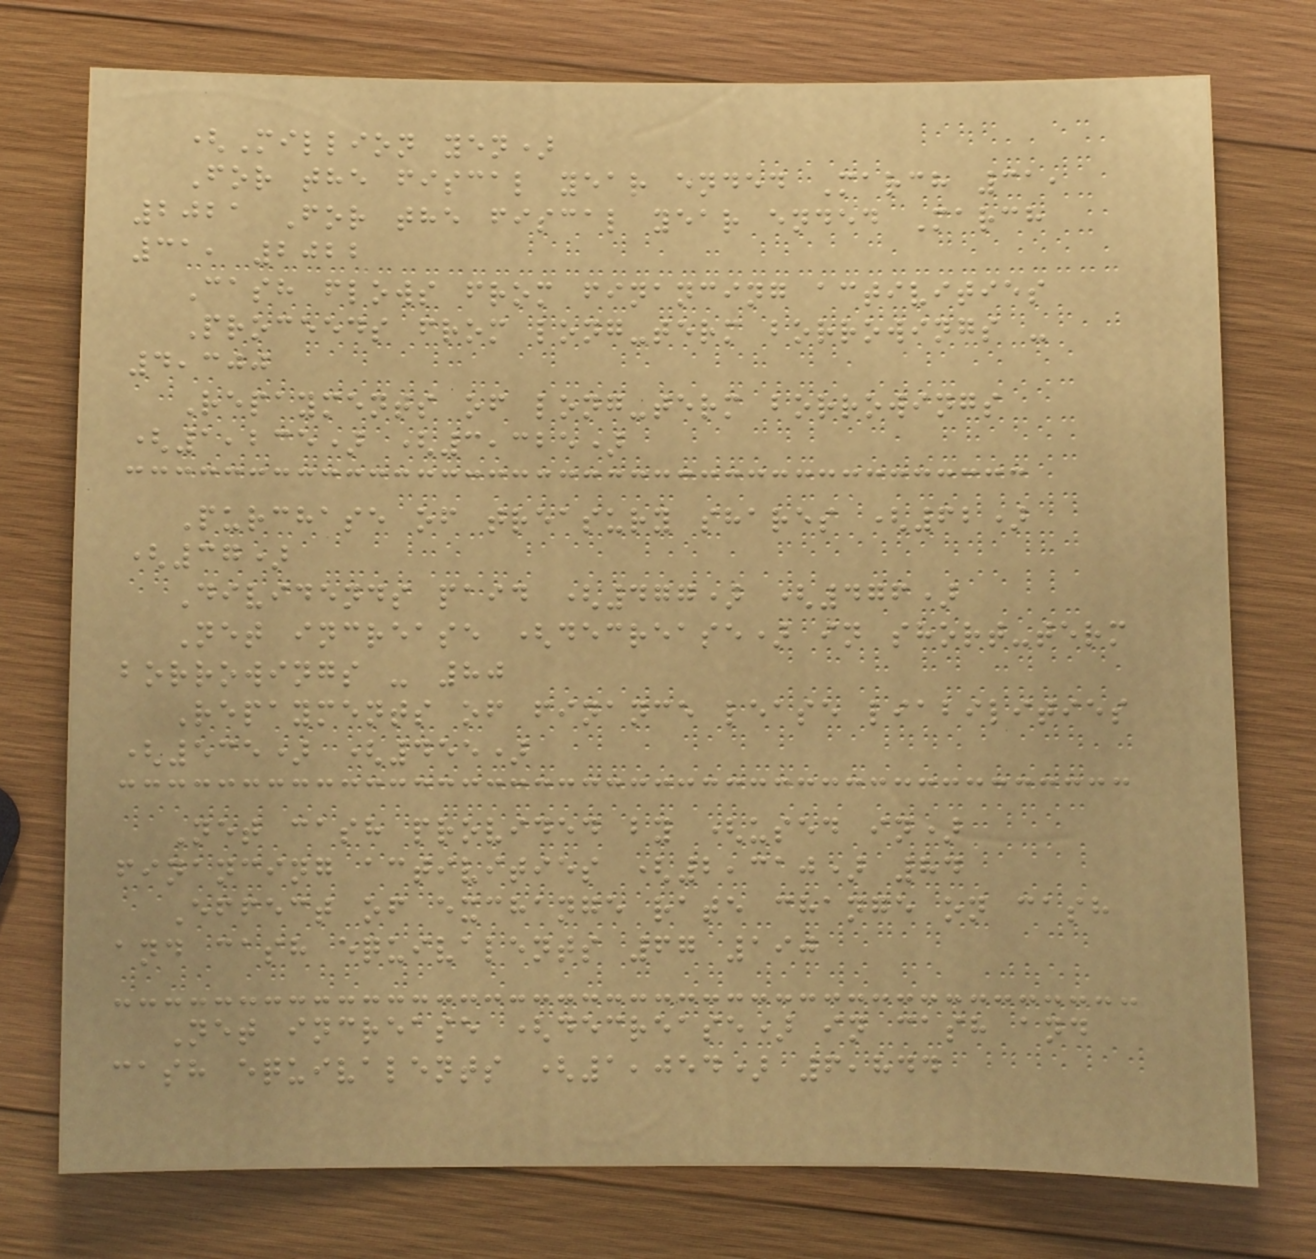(Million yen)
For the fiscal year ended March 31,
2021 For the fiscal year ended March
31, 2022
Cash flows from financing activities
Proceeds from long-term borrowings -
4,300
Repayments of long-term borrowings
(1,235) (3,325)
Purchase of treasury shares (62)
(37)
Dividends paid (477) (476)
Net increase (decrease) in short-term
borrowings - 80
Repayments of finance lease liabilities
(535) (455)
Net cash provided by (used in)
financing activities (2,310) 84
Effect of exchange rate change on cash
and cash equivalents 67 190
Net increase (decrease) in cash and
cash equivalents (1,054) 6,844
